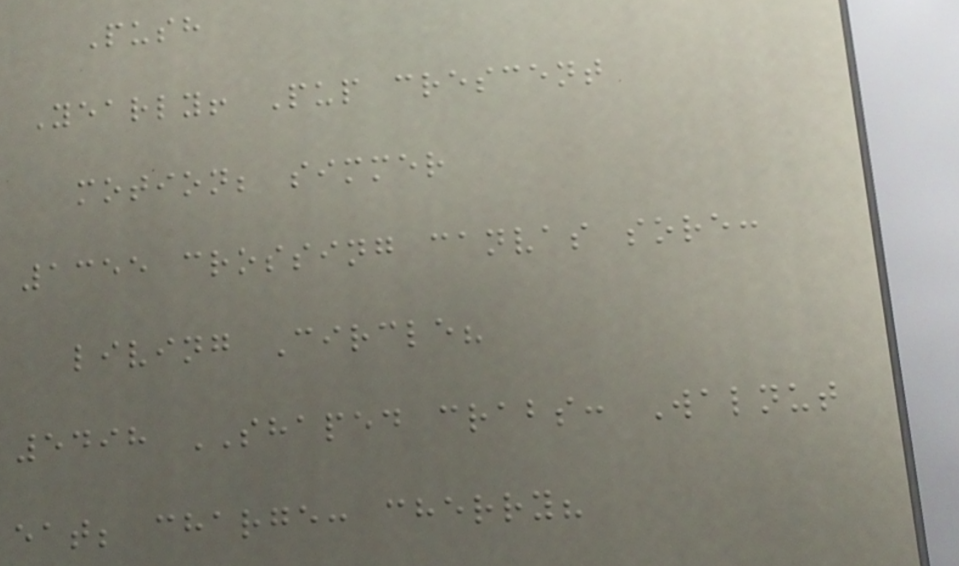Push
Yearly! Pup crescent
motion; simmer
1355 crossing canvas sore:
living Circle?
5498 SHAPED crabs: Walnut
eat; charge: cherry?
